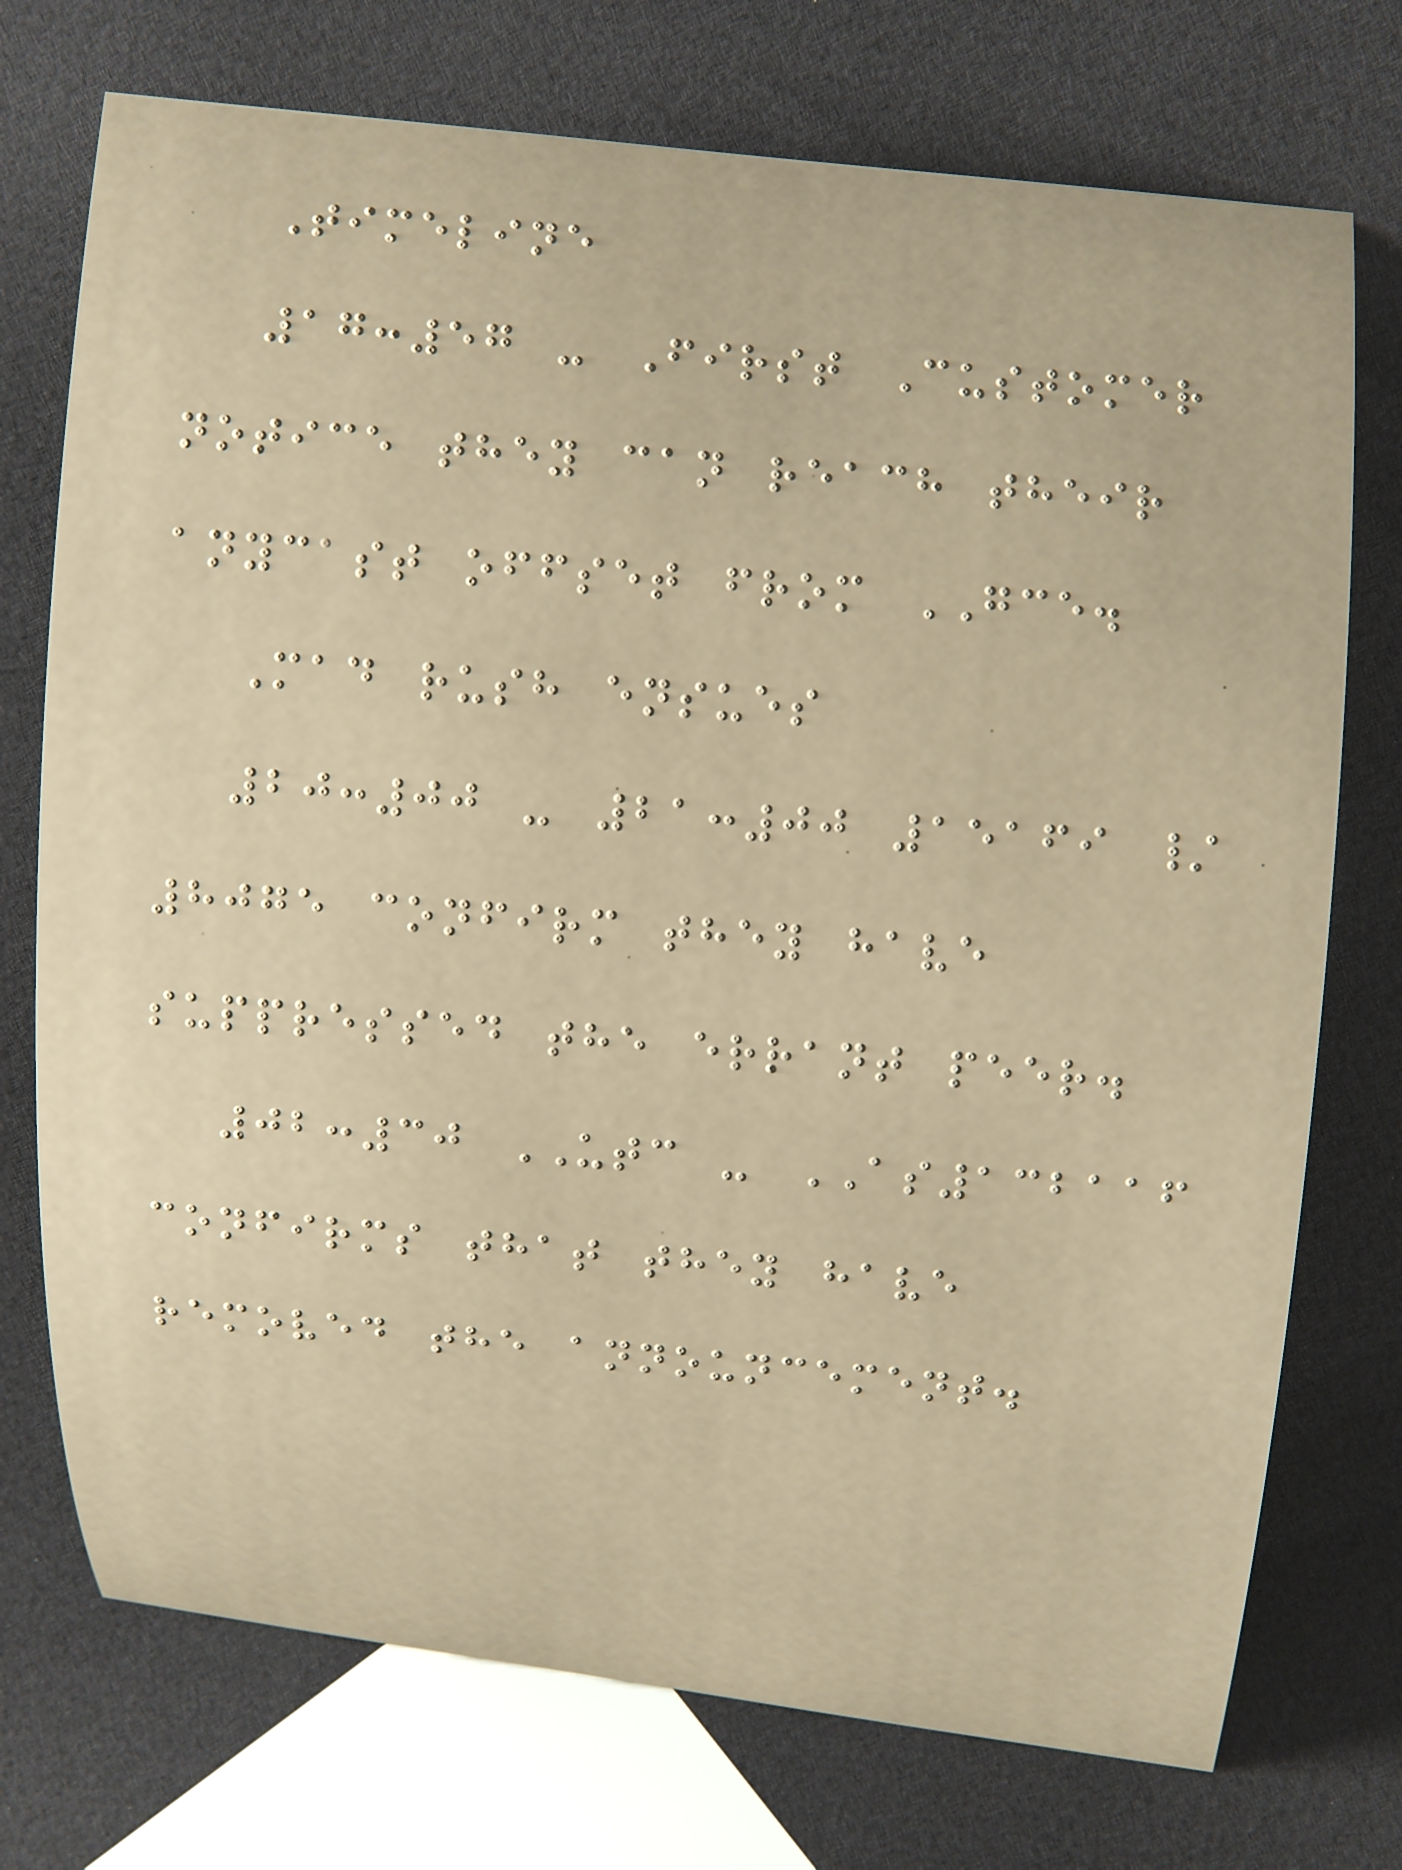Timeline
17:57 - First Customer
notice they can reach their
anycast offset from GCE.
Mad rush ensues
20:00 - 21:00 15169 /
8075 confirm they have
suppressed the errant peer.
02:30 UTC - AS132116
confirms that they have
removed the announcement.
